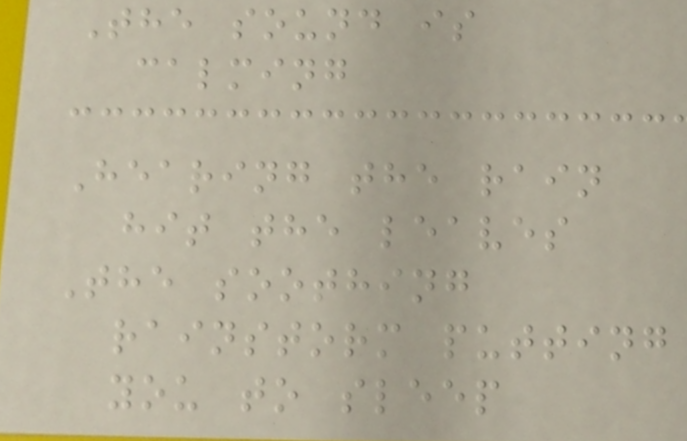The sound is
calming
Hearing the rain
hit the leaves
The soothing
rainstorm putting
you to sleep
